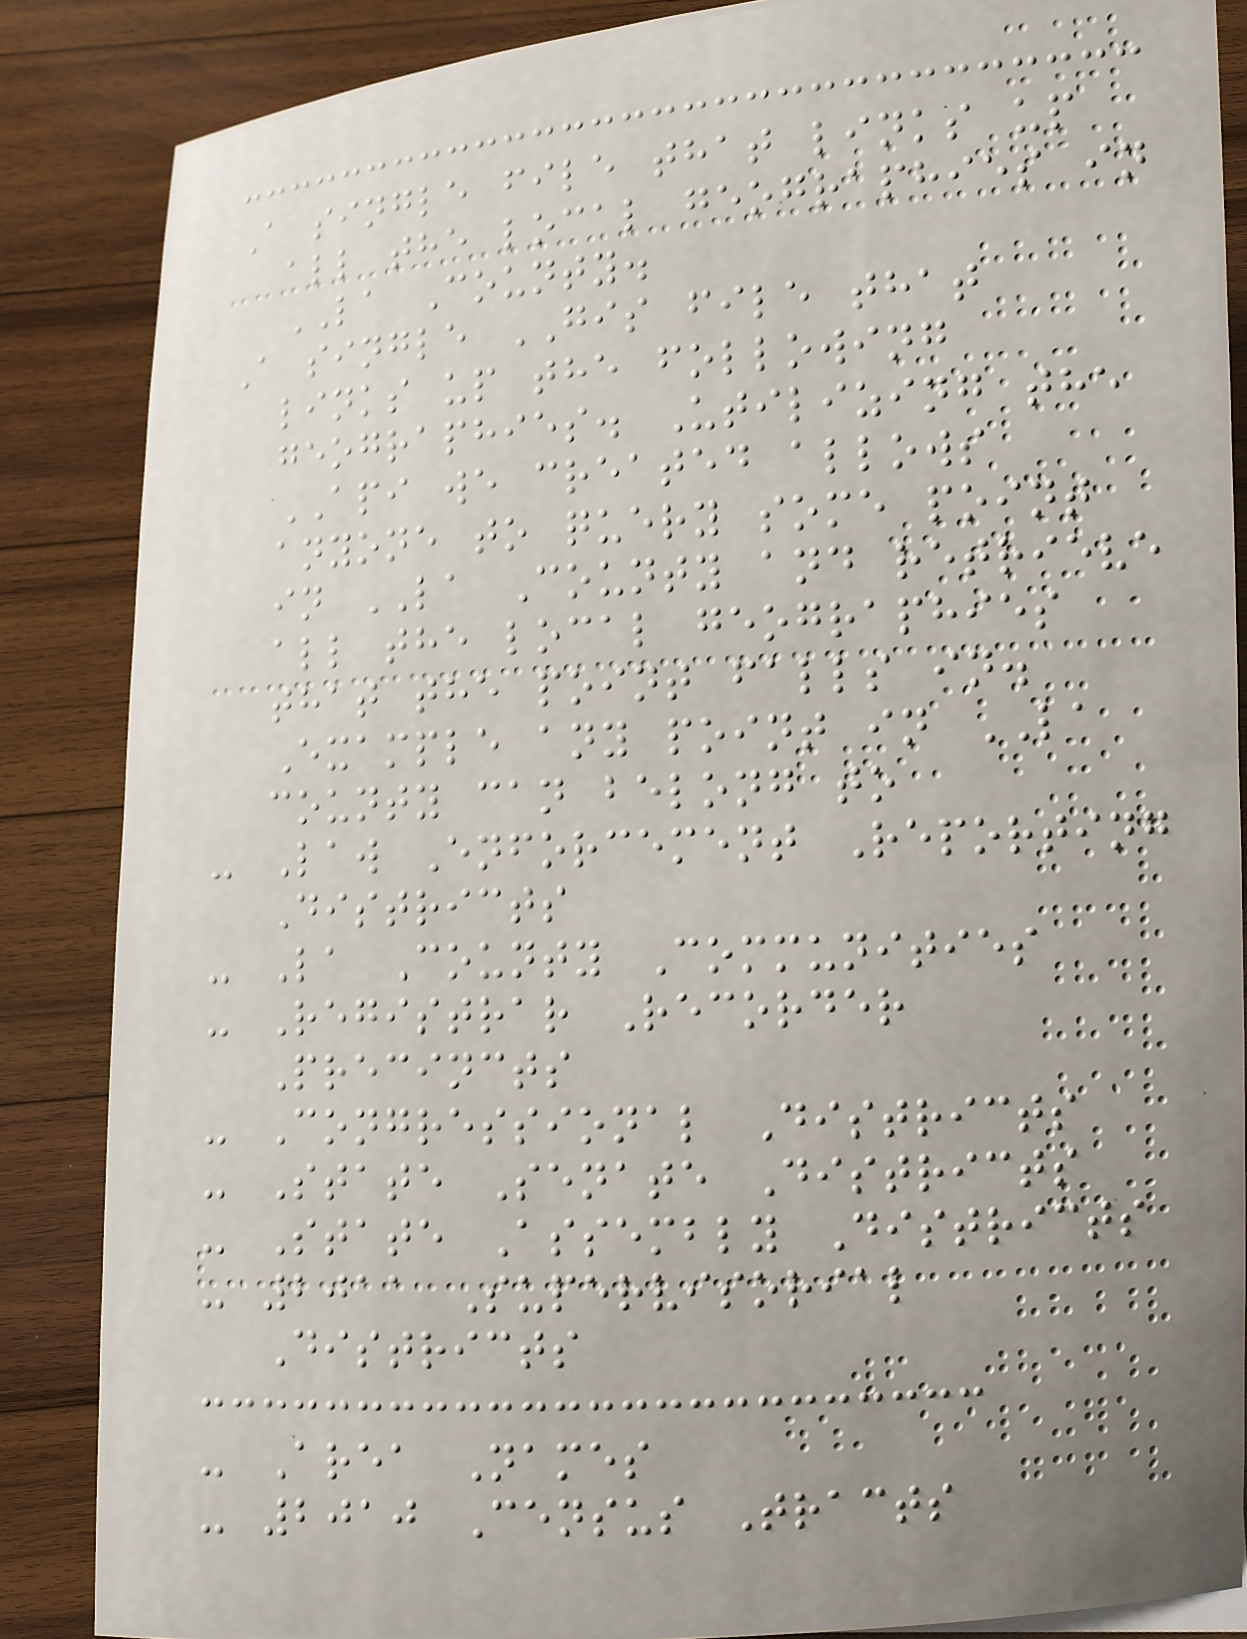A single file that links up
all the local geographies in
LA County.
A single GIS file that
links up the following
geographies. Utilizing the
API we created allows
anyone to query some point
in LA County and retrieve
all the local geographies
that the point falls in.
Example any point in LA
county can belong to
- Law Enforcement Reporting
Districts
- La County Communities
- Registrar Recorder
Precincts
- Congressional Districts
- State Senate Districts
- State Assembly Districts
- 2011 Supervisorial
Districts
- Area Names
- 2010 Census Tracts
